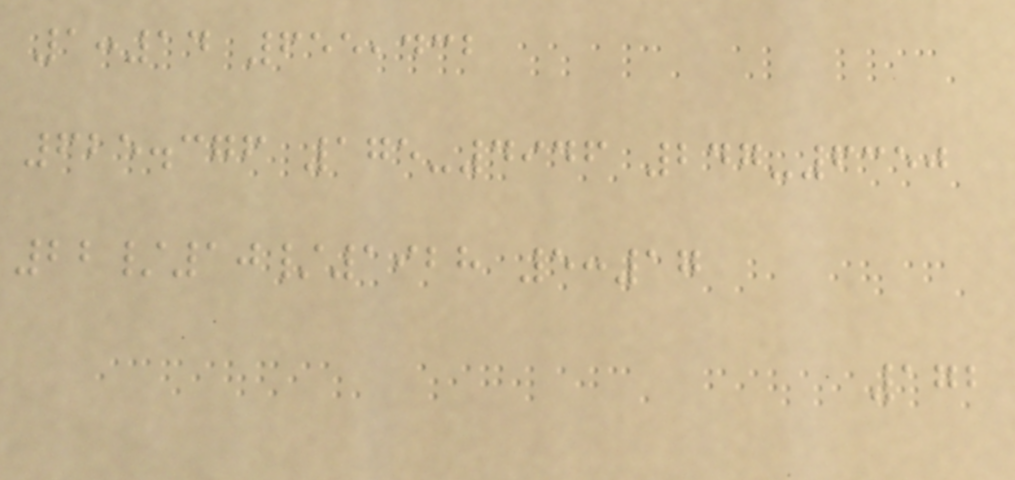1:14 655,432
625.376 175-4946 247-6350
22/10/1928 5:17
172
